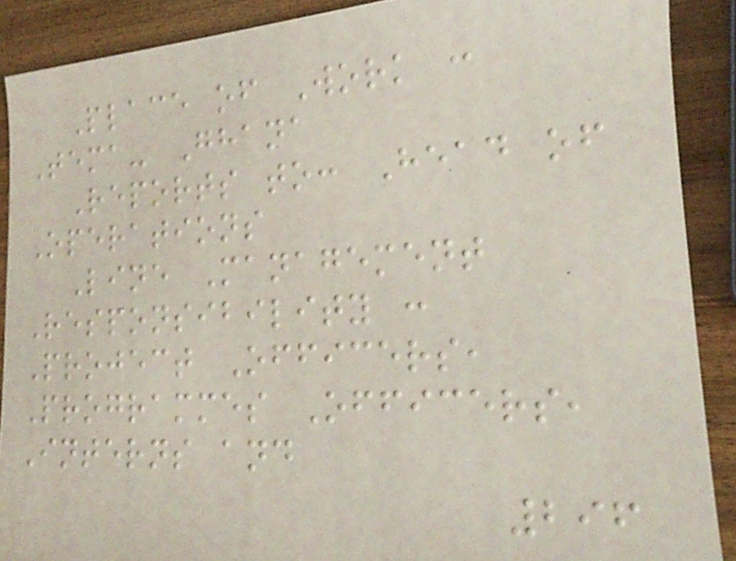Place of Work :
Tema- Ghana
Reports to: Head of
Operations
Line Management
Responsibility :
Project Officers,
Programmes Officers,
Interns and
296
